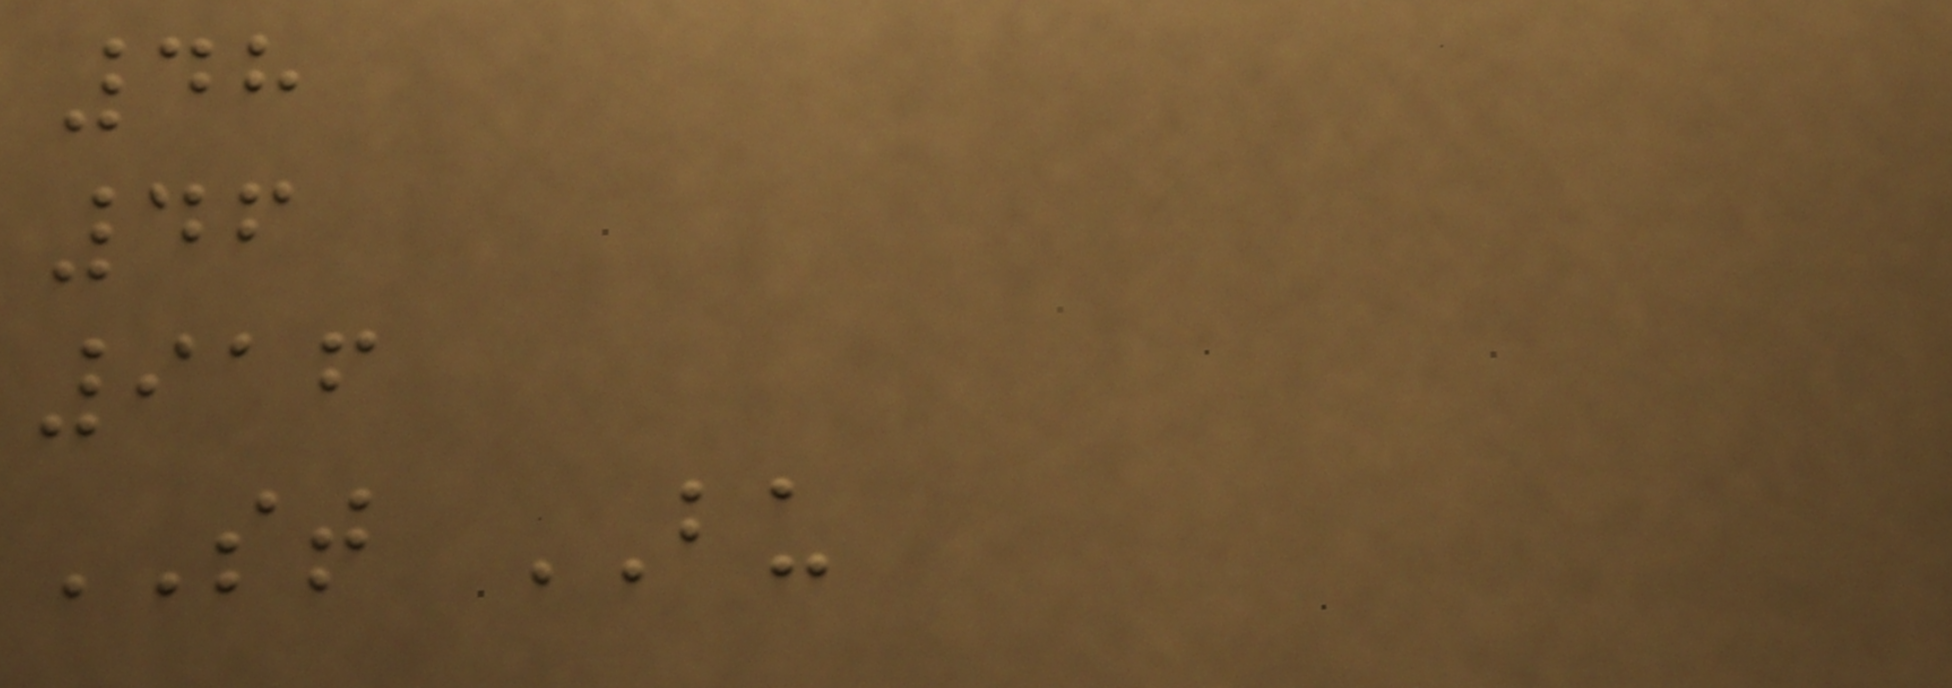48
46
916
ST BU
